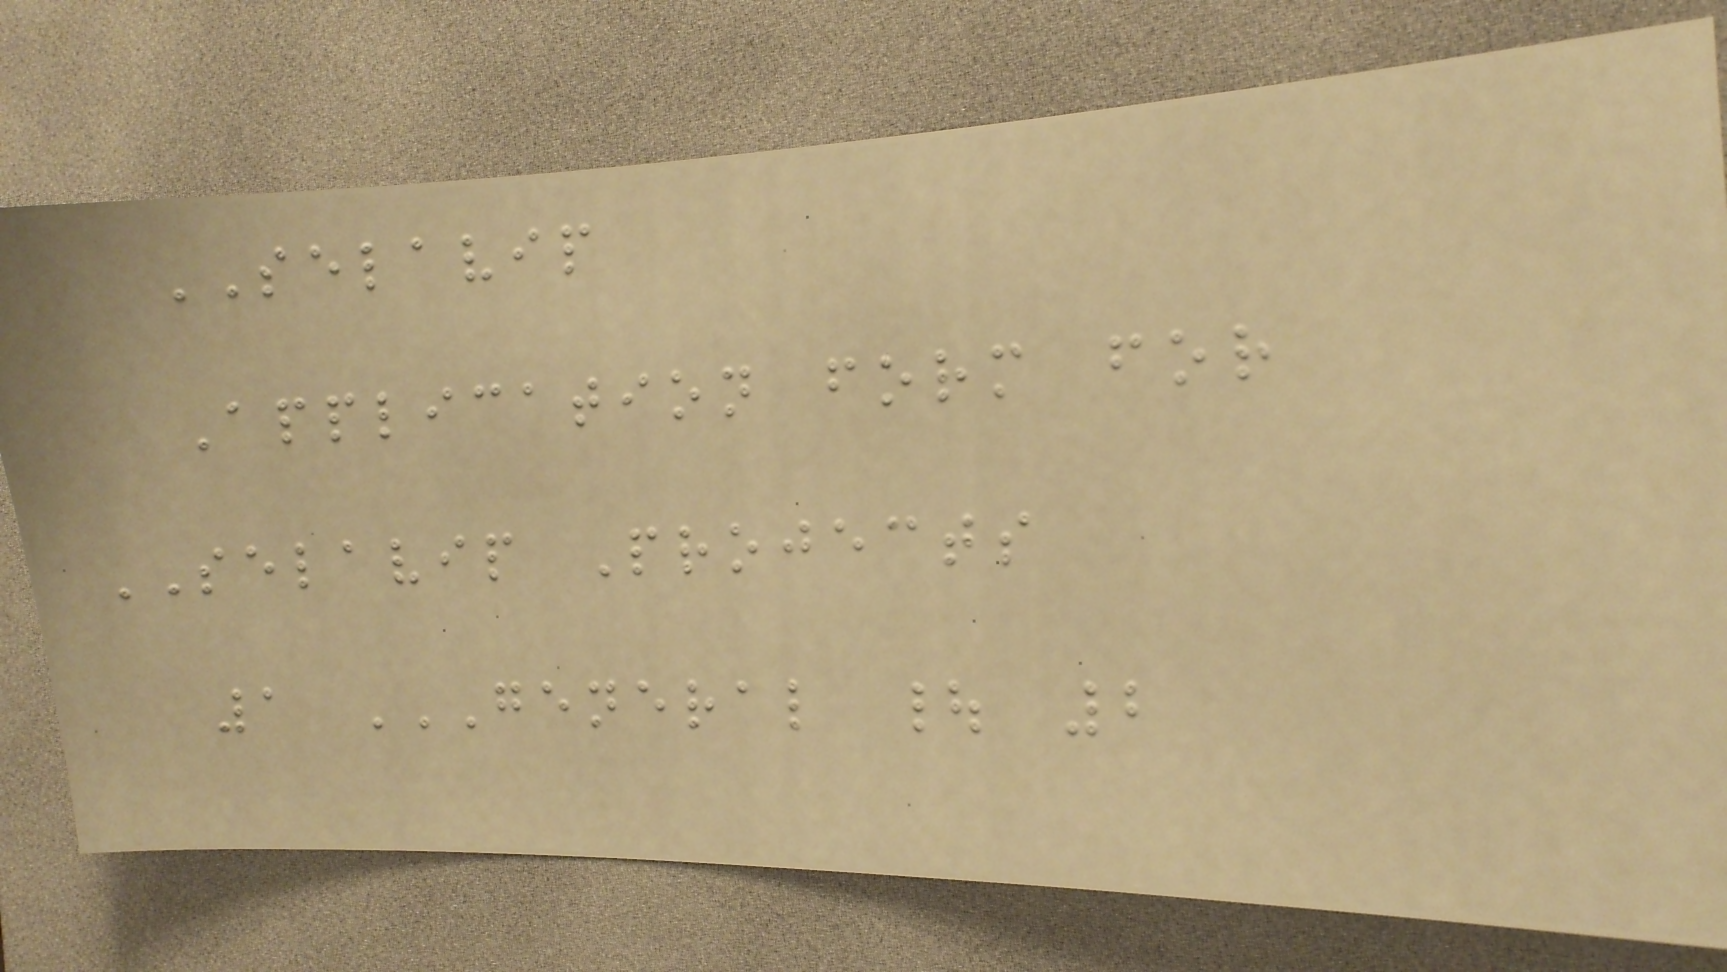SELAVIP
Application form for
SELAVIP Projects
1 GENERAL | 2
